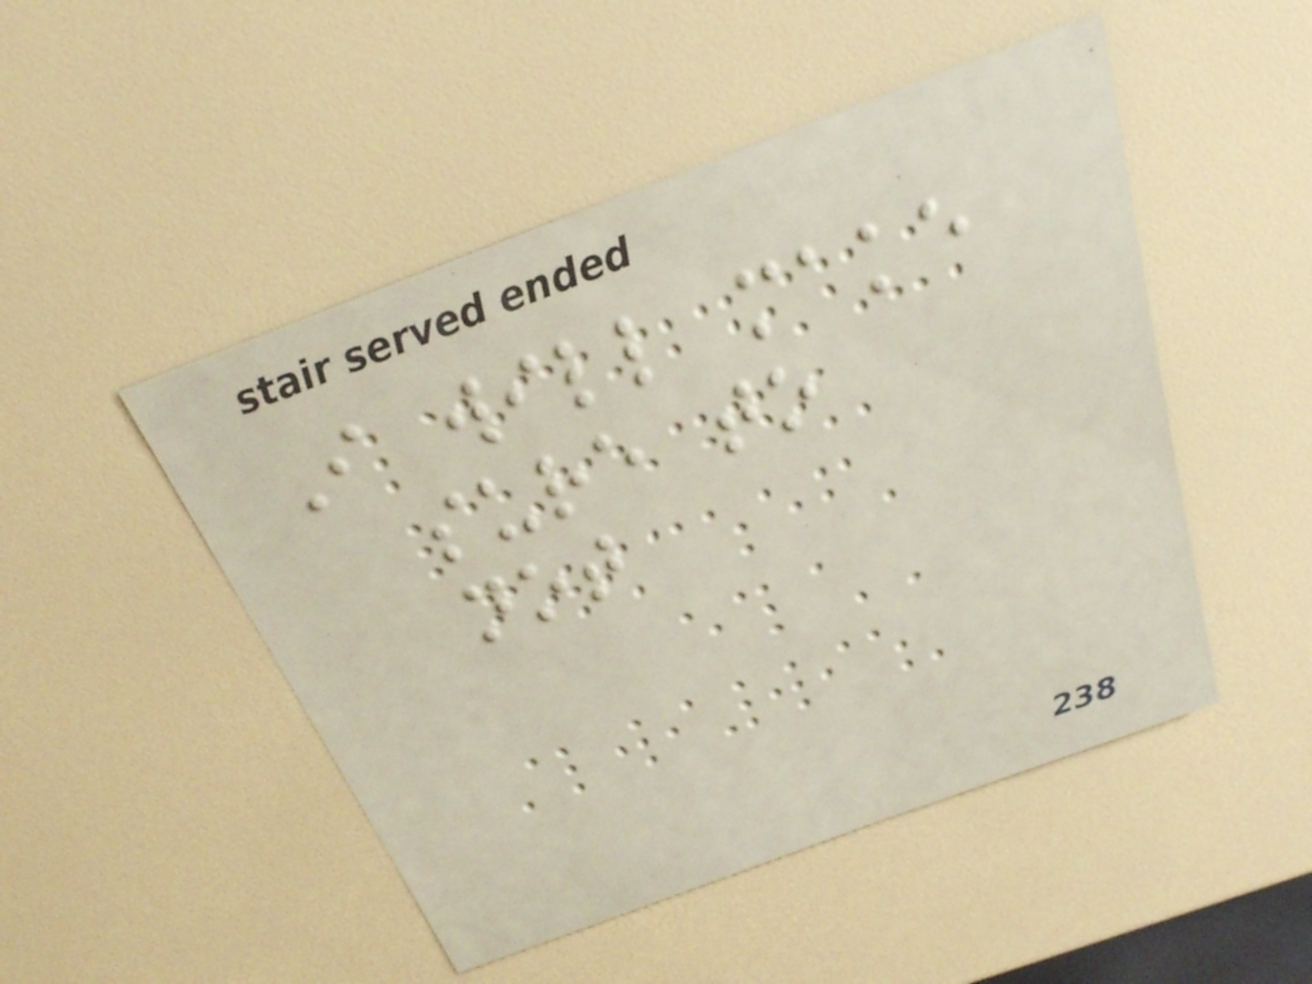I will make
sure to
not
